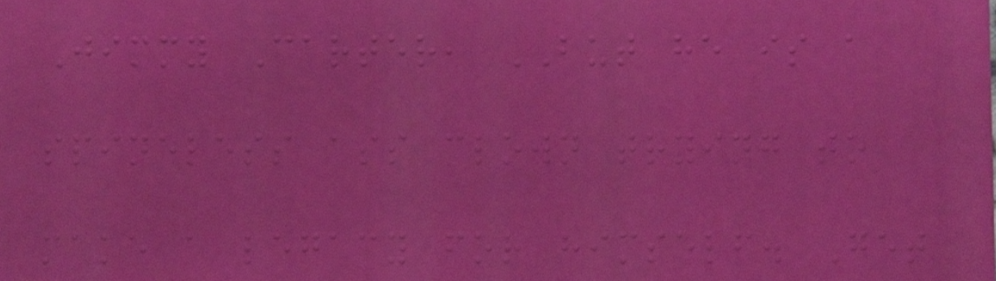Jimmy Carter, BUT he is a
spineless ass clown trying to
make a legacy for himself. Get
